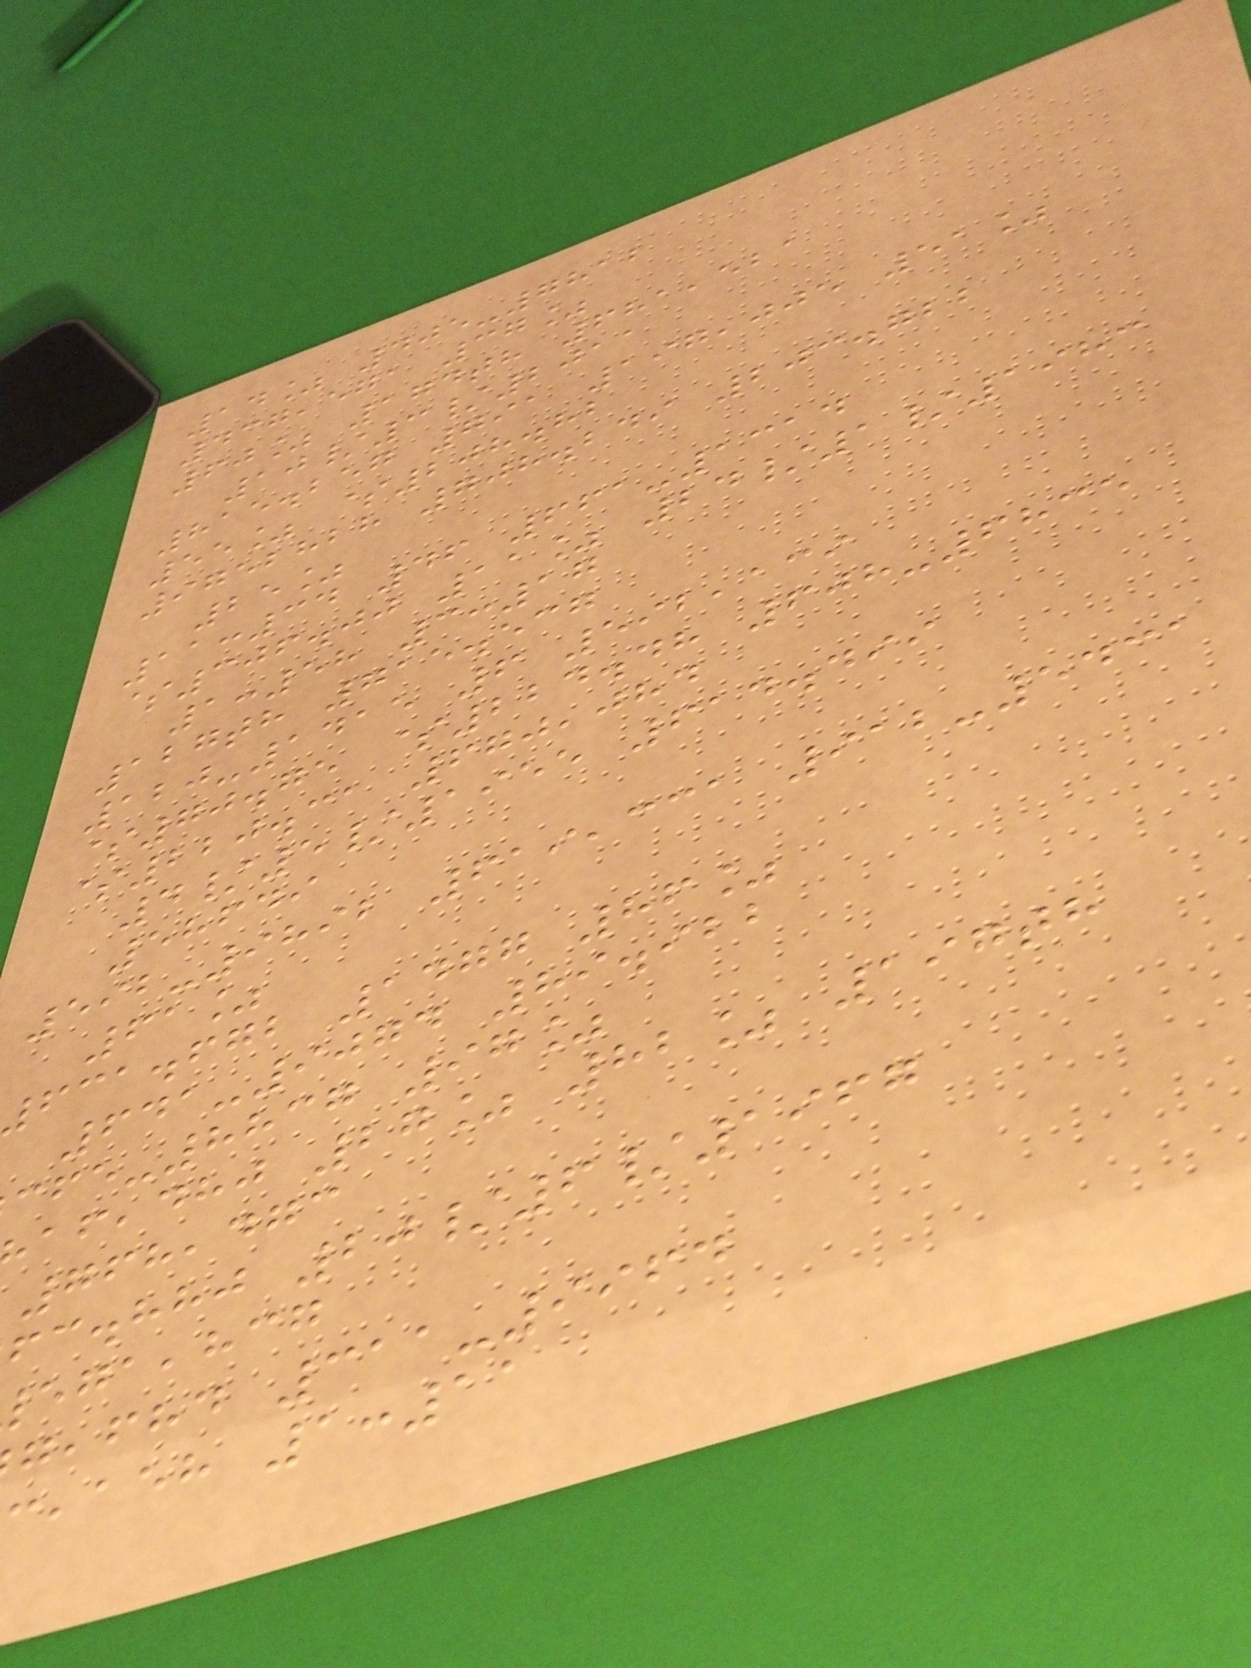14% 405-7812
437,571 37%
60% 174th 681,521
10/3/2011
815.257 791 197,005 51%
55% $208.82
9752828 708.249 203.722
25%
11:34 46 661-1314
$306.00 11% 24/1/1983
1:58 3:17
127th 715.537
120-1415 6 592,139
$70.75 $224.48 608-6835
$220.31 670,084
4/5/1955 614.499
58649
592-9892 619,331 912-5431
61%
fca.fgb 1477 86%
641-9074 89.922
-8837 97%
,dhj 27% 82% 197th
768,473
fc.hhj 20/6/1967
,hcg
,fhd 311-9964
,aeh 1:11
